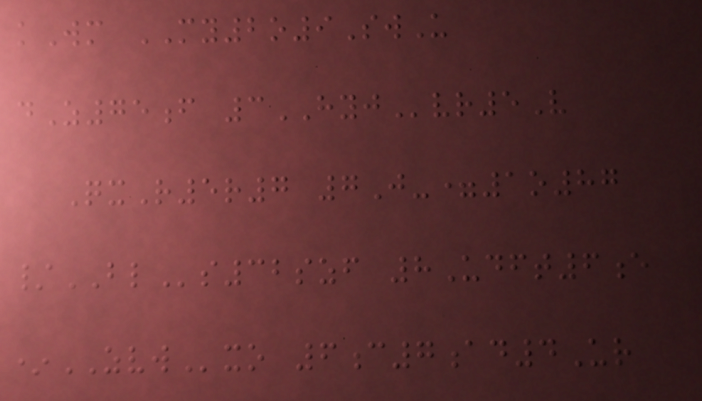kWm MY2o9SwU
dZ75f 3HYJvr5V
QxR5r7 7J-=1o87
/BLs32szf 8Udft6e
*ZVWxo 6c7ad4Ur
